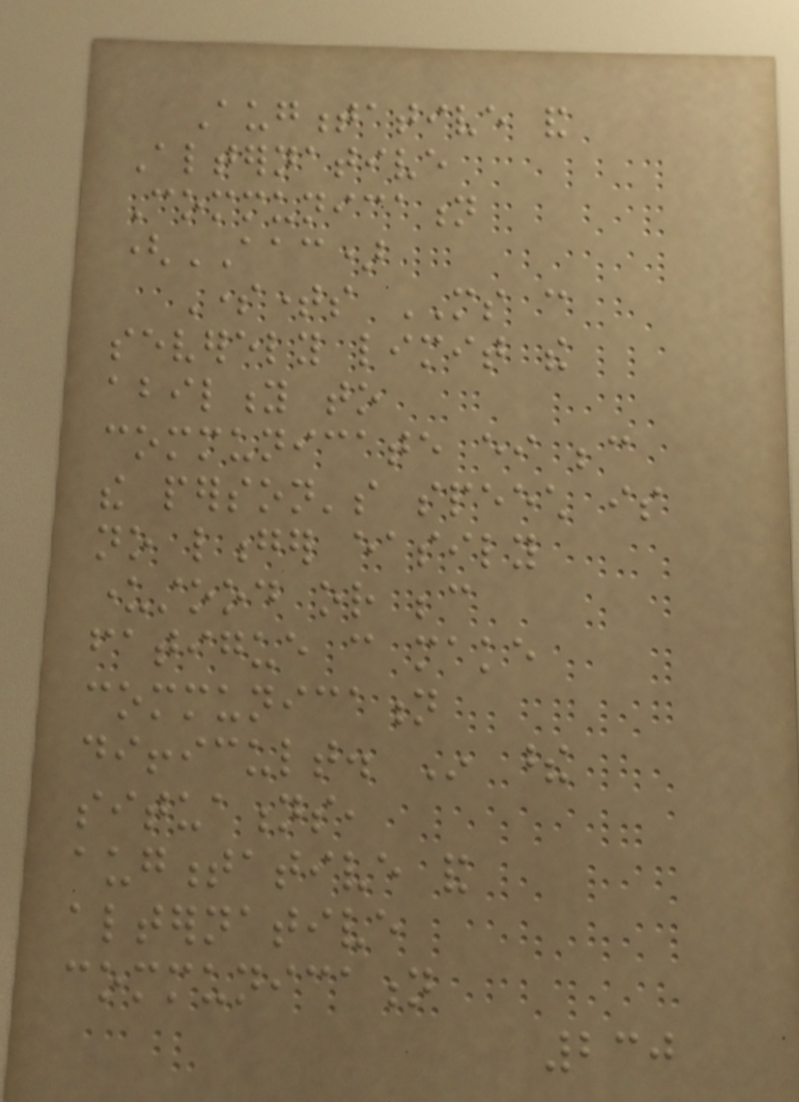Augmentative and
Alternative
Communication
(AAC)
Sometimes MS can
severely limit the
ability to
communicate either because
the person's speech is
no longer easily
understood or because
fatigue can make
communication
difficult. In these
situations,
augmentative and
alternative
communication
230
